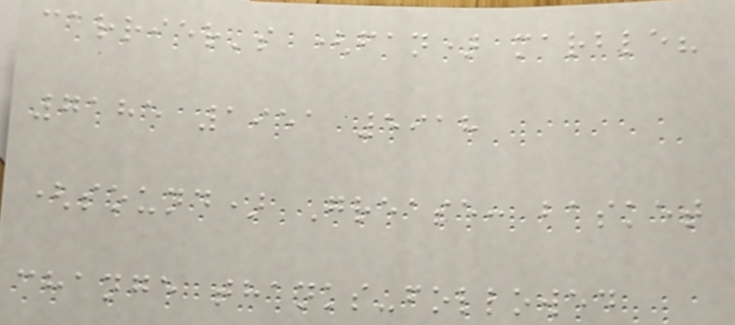carrier's (fan) marble?
7185 1951 5918
(sound) Grease: basket
change thanks-followed
